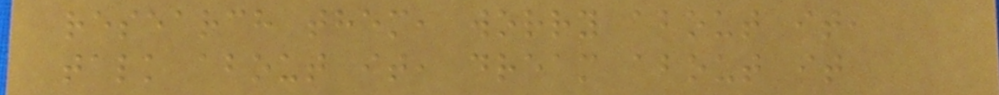research them, worry about it,
talk about it, dream about it
